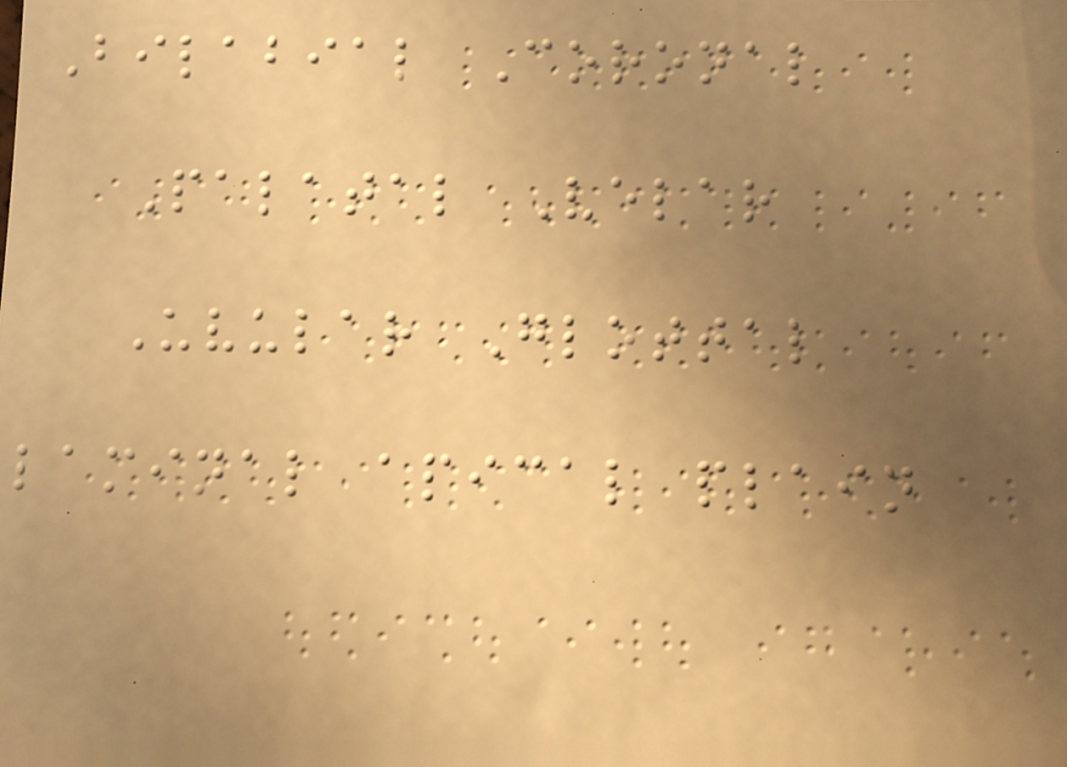Bilabial Coronal
Palatal Velar
Uvular Glottal
laminal apical plain
